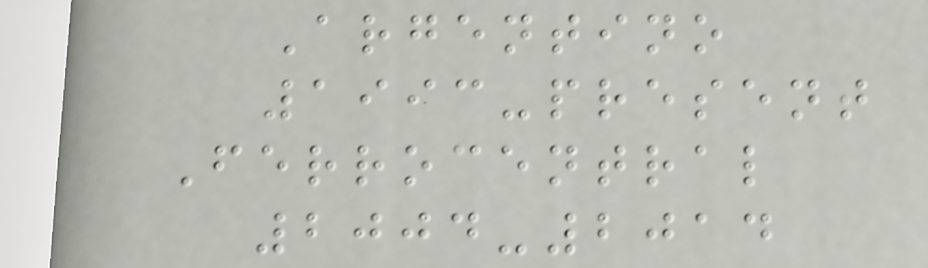Argentino
1993-present
Ferrocentral
2004-2014
